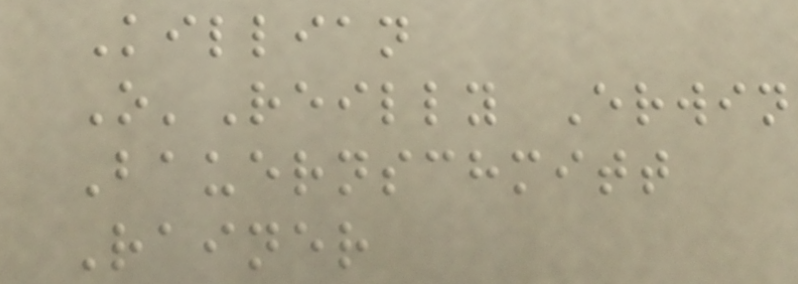Killian
O'Reilly Erwin
Bauernschmitt
Rainer
